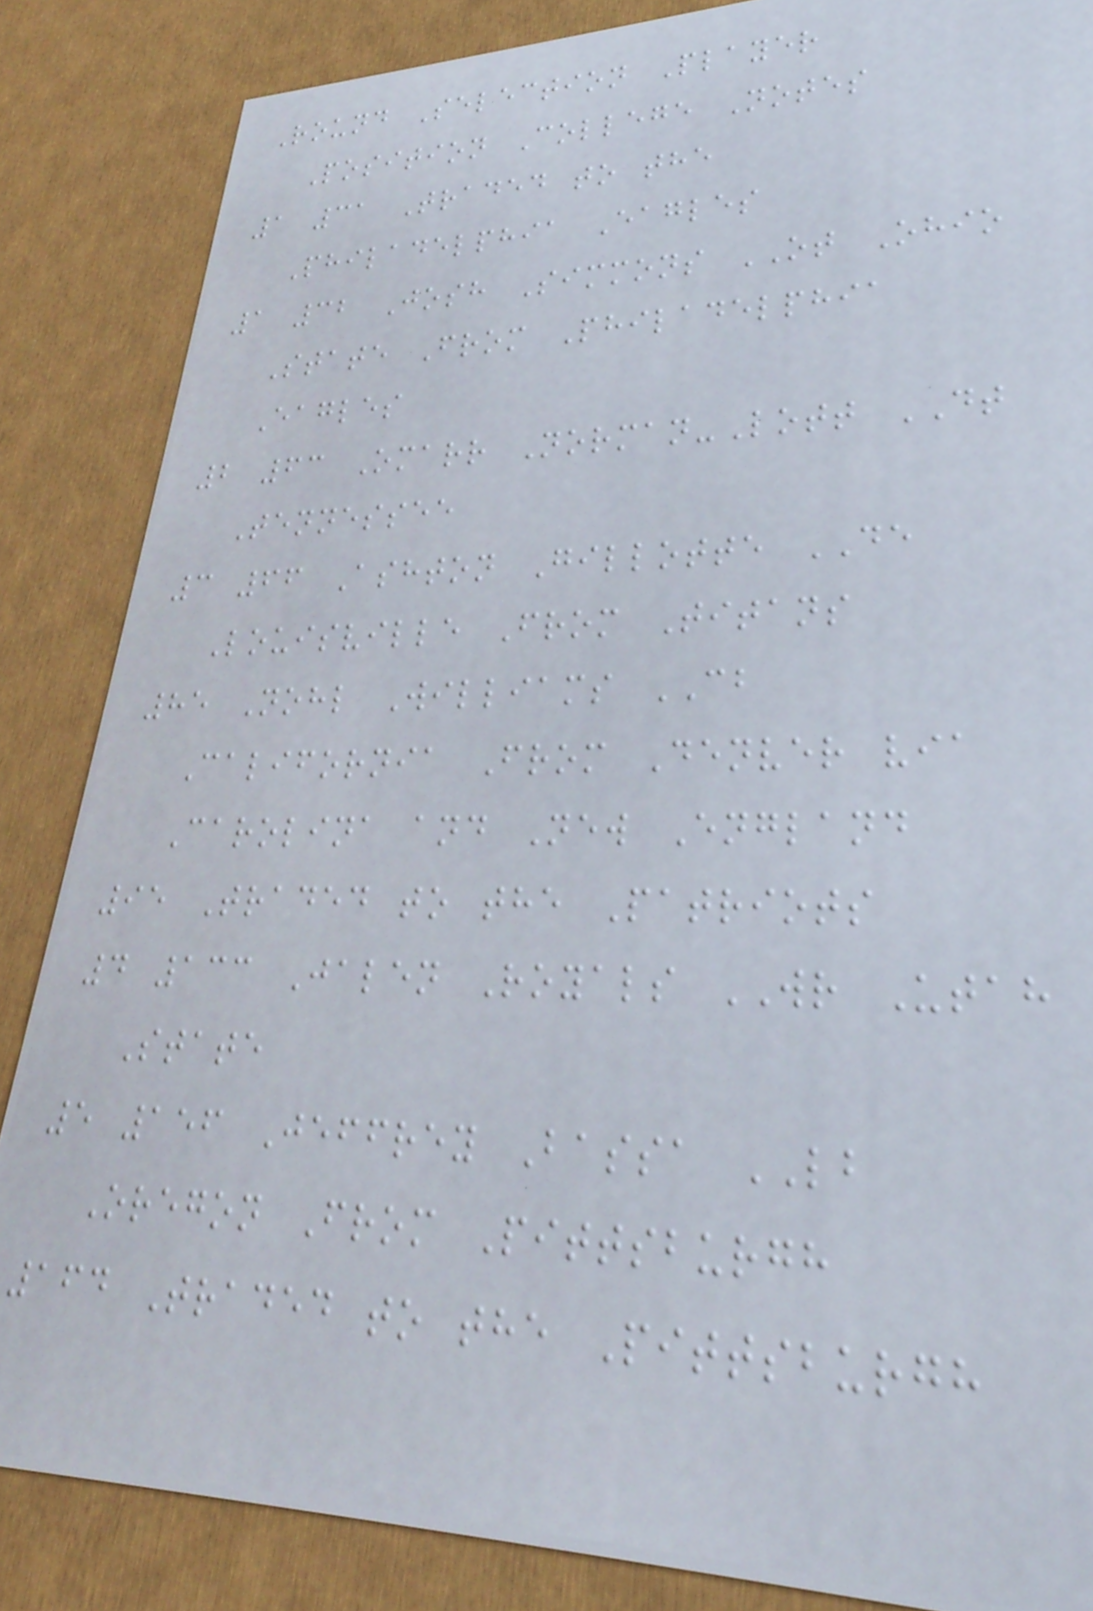Round Selection Player
Position College Notes
1 31 Traded to the
Philadelphia Eagles
1 32 Josh Simmons OT Ohio
State From Philadelphia
Eagles
2 63 Omarr Norman-Lott DT
Tennessee
3 66 Ashton Gillotte DE
Louisville From Titans
85 Nohl Williams CB
California From Denver via
Carolina and New England
95 Traded to the Patriots
4 133 Jalen Royals WR Utah
State
5 156 Jeffrey Bassa LB
Oregon From Pittsburgh
164 Traded to the Pittsburgh
